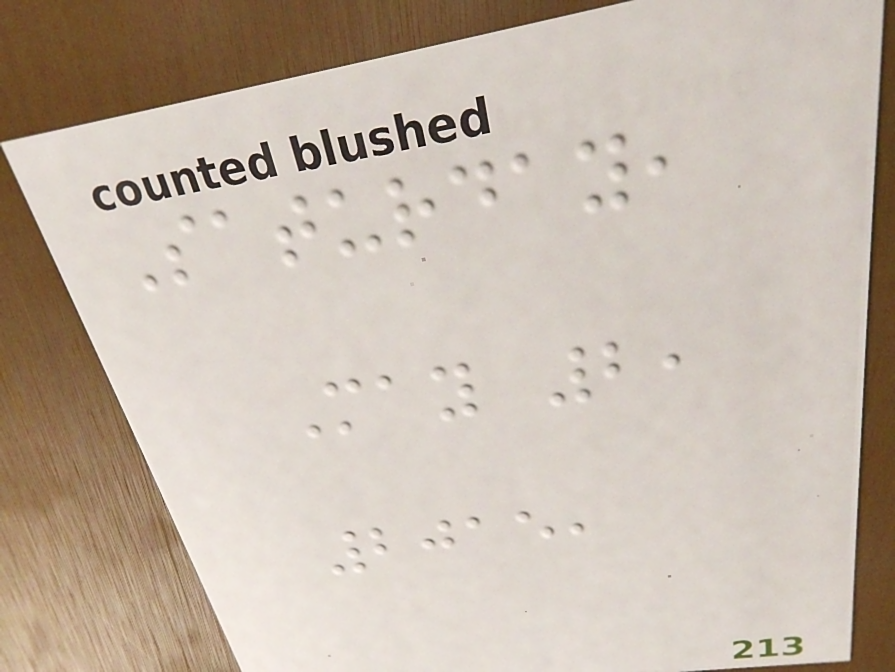Saturday,
May 2,
2015,
